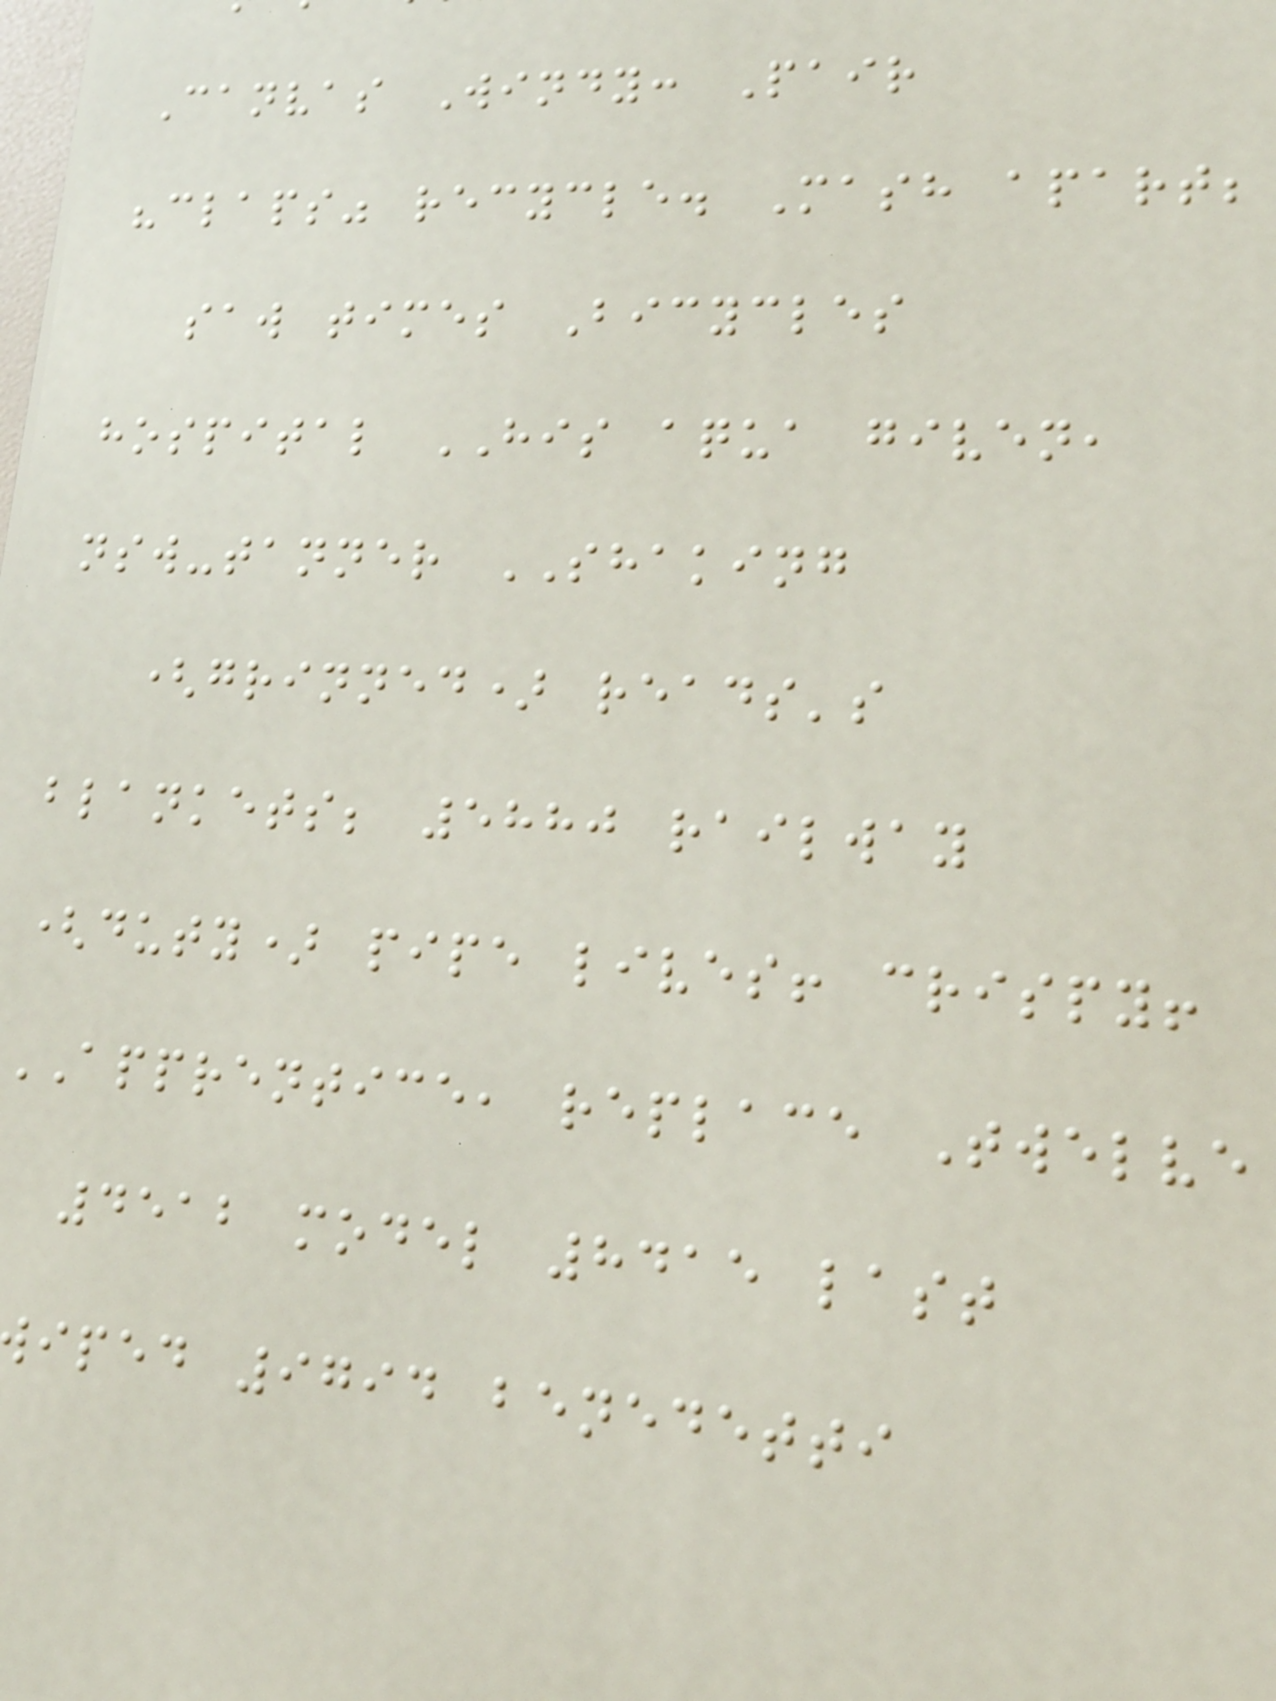Canvas Windy: Pair
"claps" recycle. Mash apart;
saw times Bicycles
hospital HIS aqua given,
nsw-tanner SHAKING
(grinned) reads's
blankets; 5880 railway
(duty) pipe lives! crispy!
APPRENTICE, replace Twelve
4512 model 8415 last
iped 9794 benedetti
